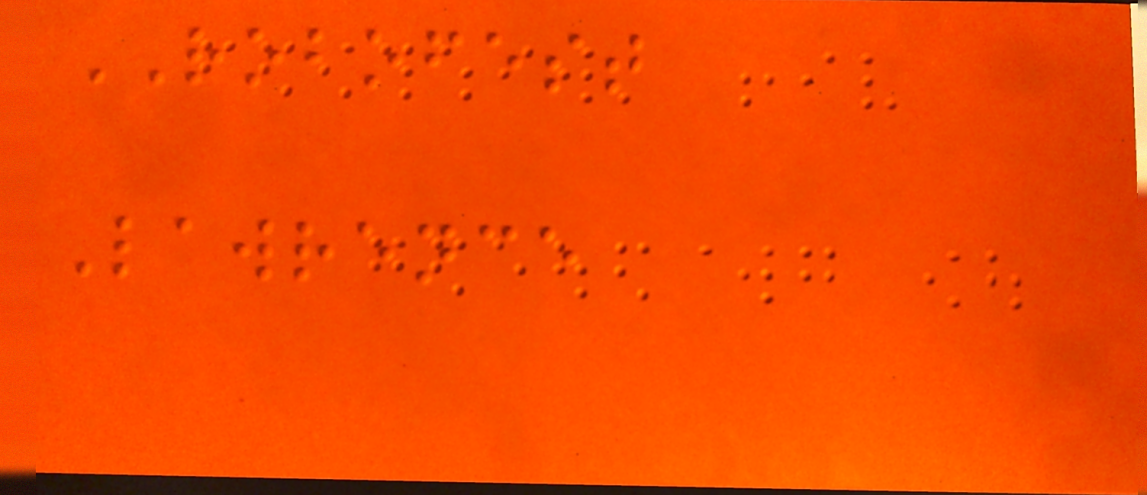ROBOFEST
Lawrence
